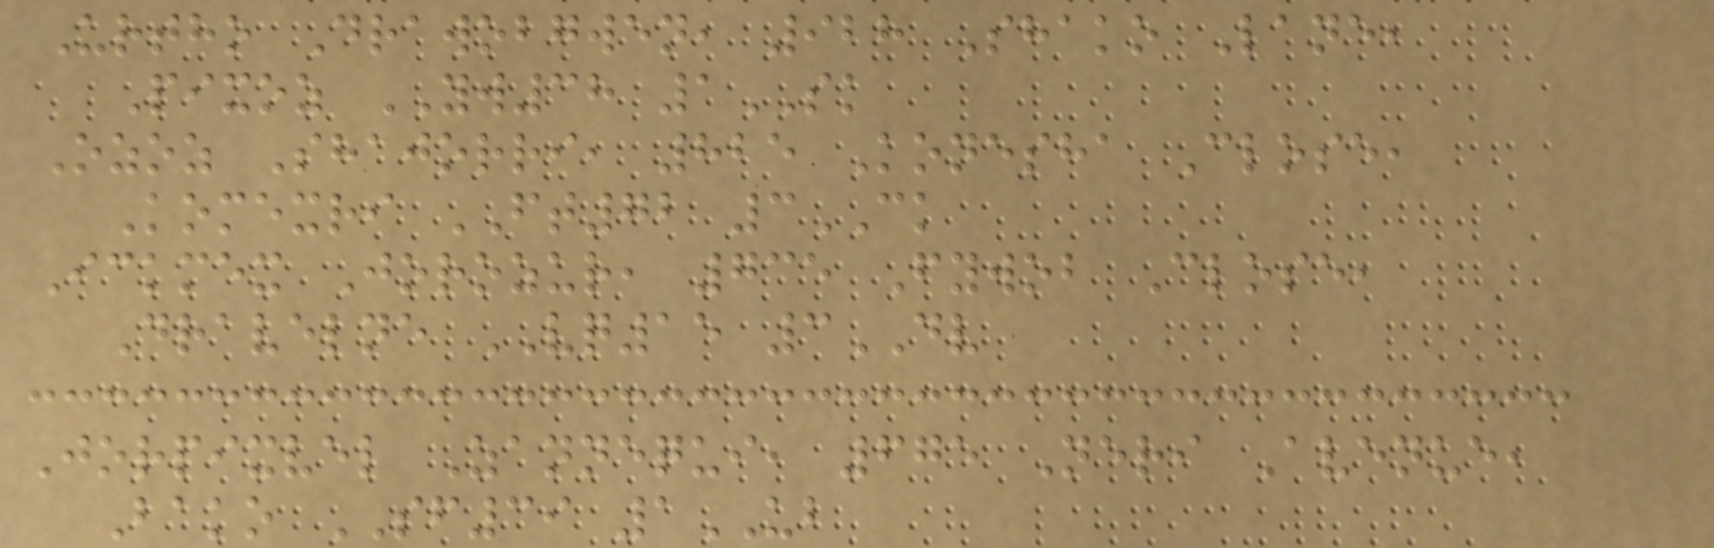Urtho Drawobgwen, 928 Shako Lane,
Pixoz YW38 1SK
Ozoz Shajorri, 825 Konesha Close,
Komexri FT72 3CK
Ickmex Jorozur, 735 Fywob Close,
Dravelne VQ15 3DV
Jorpixvel Zannequi, 675 Neri Avenue,
Bako SF39 1UB
